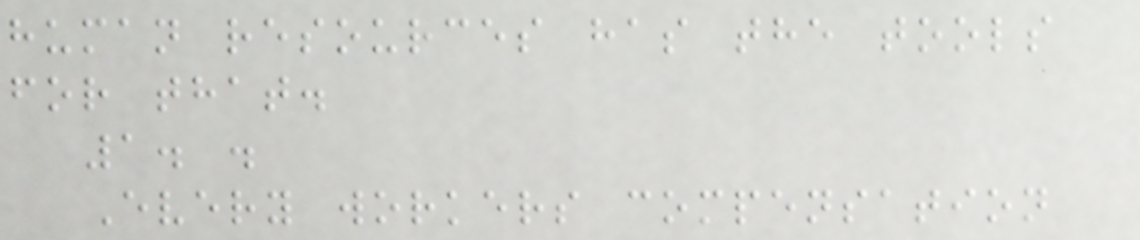human resources has the tools
for that.
1. .
Every workers compensation
